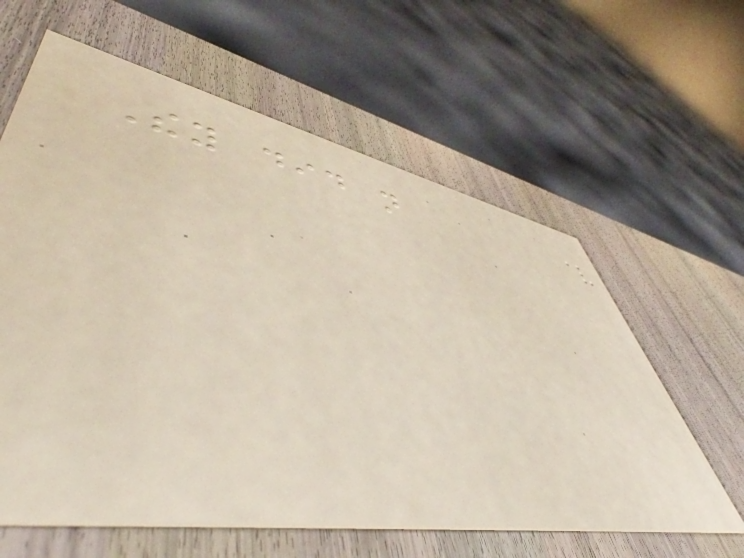They did not
